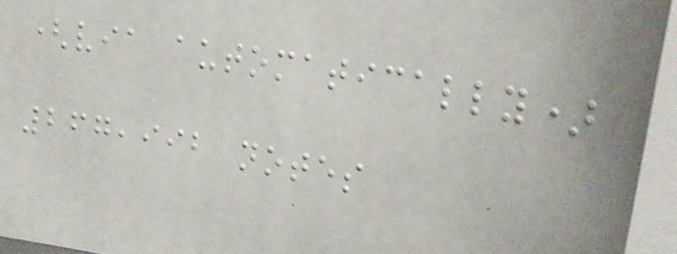(via automatically)
267,992 notes
